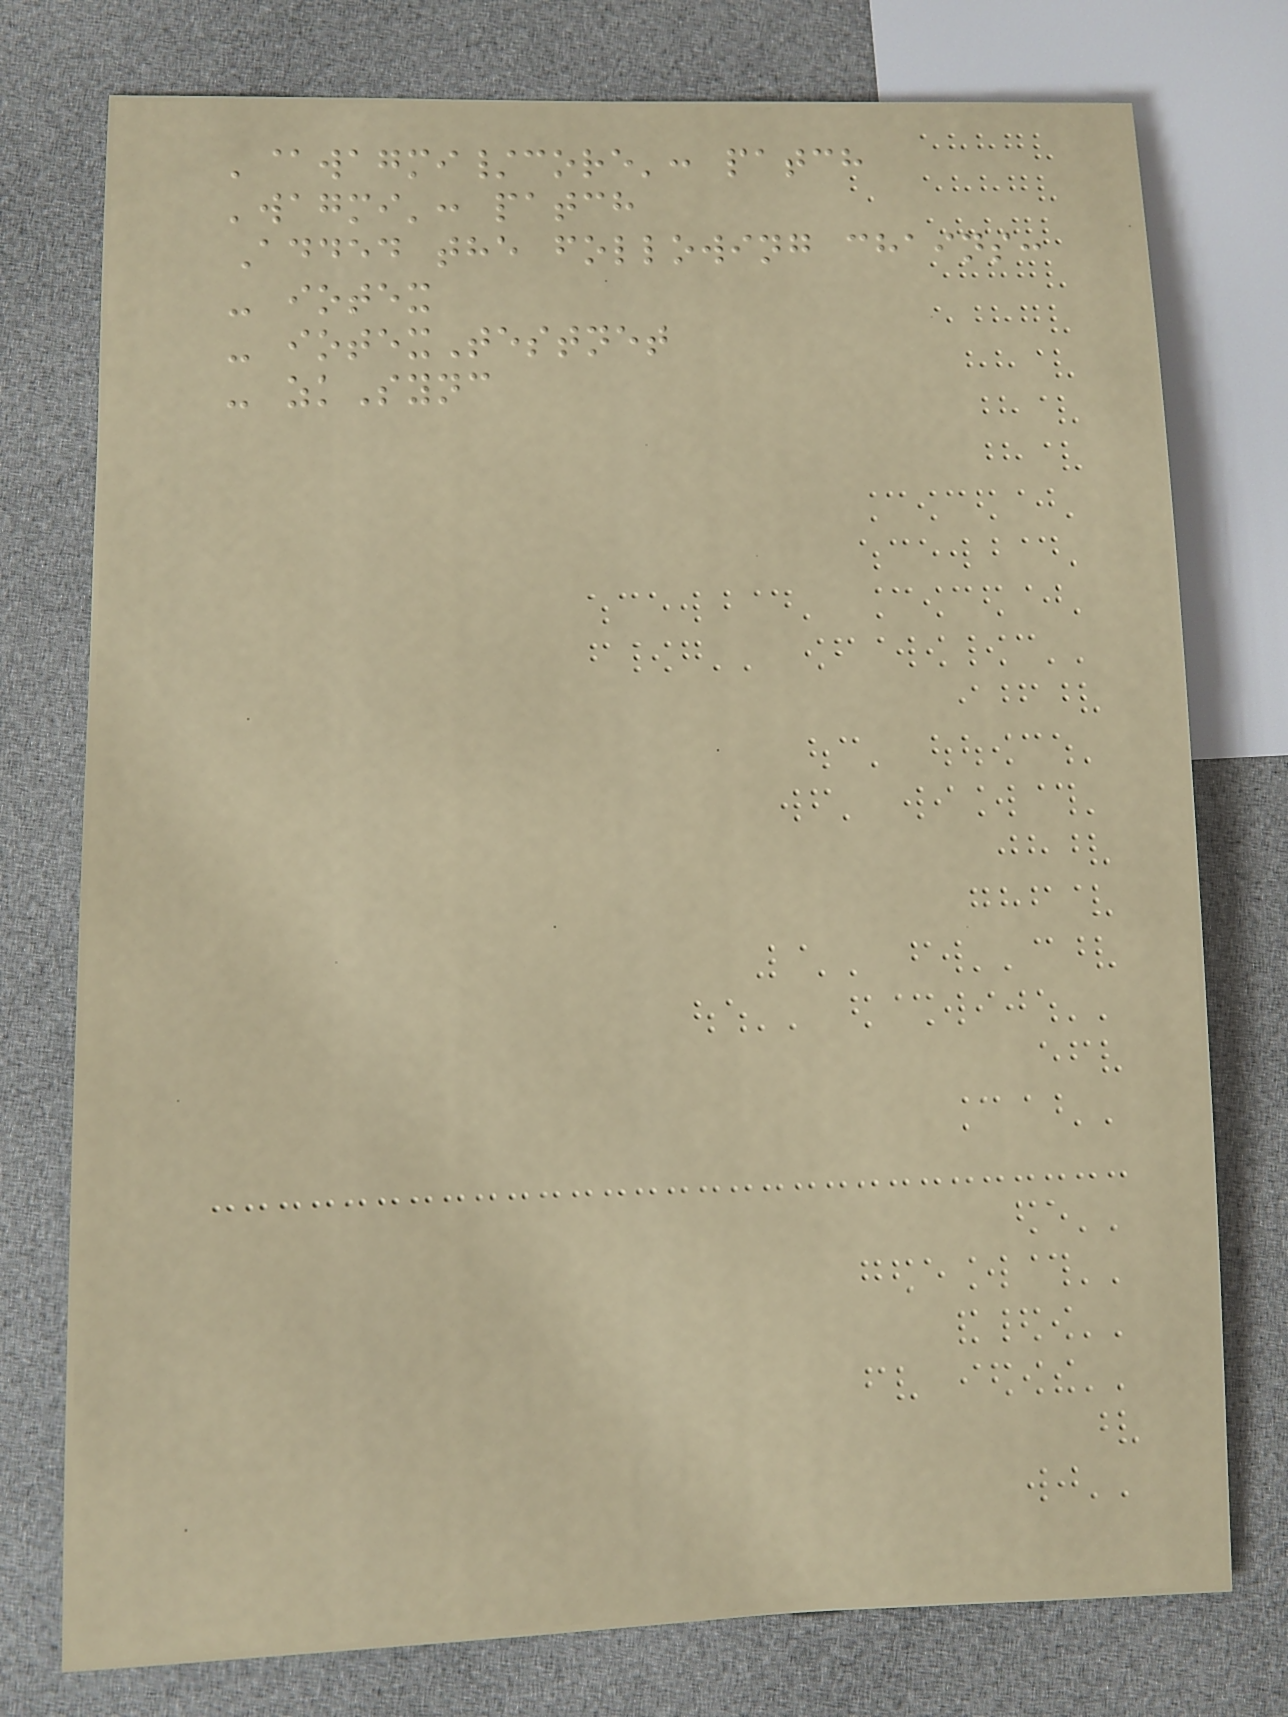'@wagmi/core': patch
'wagmi': patch
Added the following chains:
- iotex
- iotexTestnet
- zkSync
